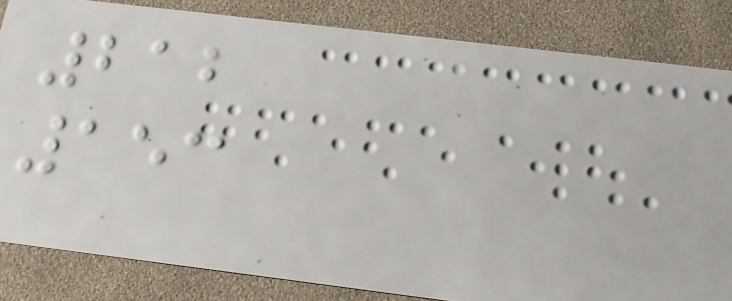212
153
